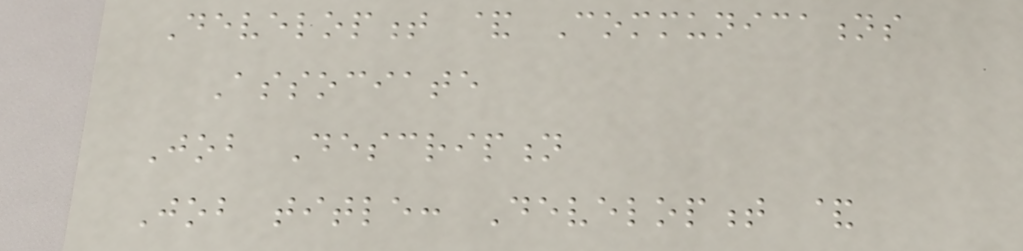Development & Communications
Associate
Job Description
Job title: Development &
